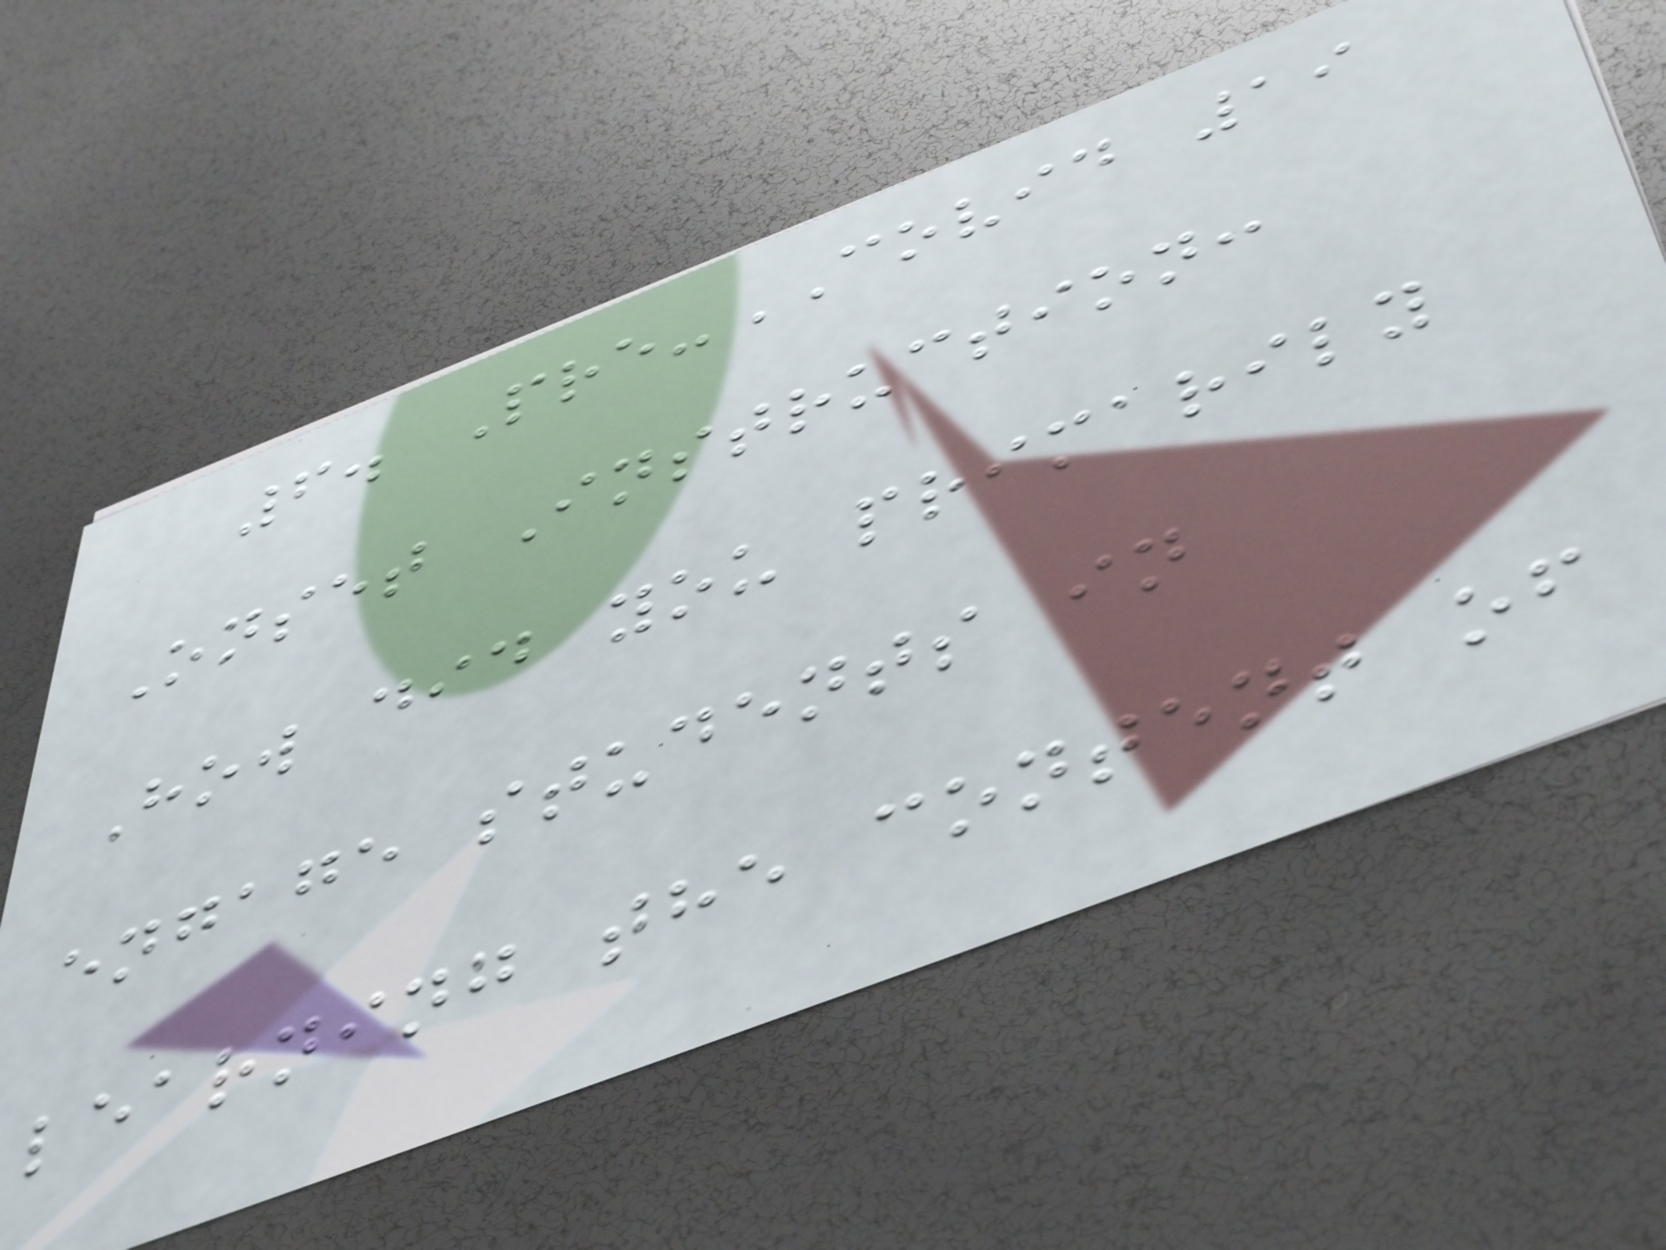6. Pre-COVID 19
Onset Instruction:
How did you primarily
engage students in
learning the content of
